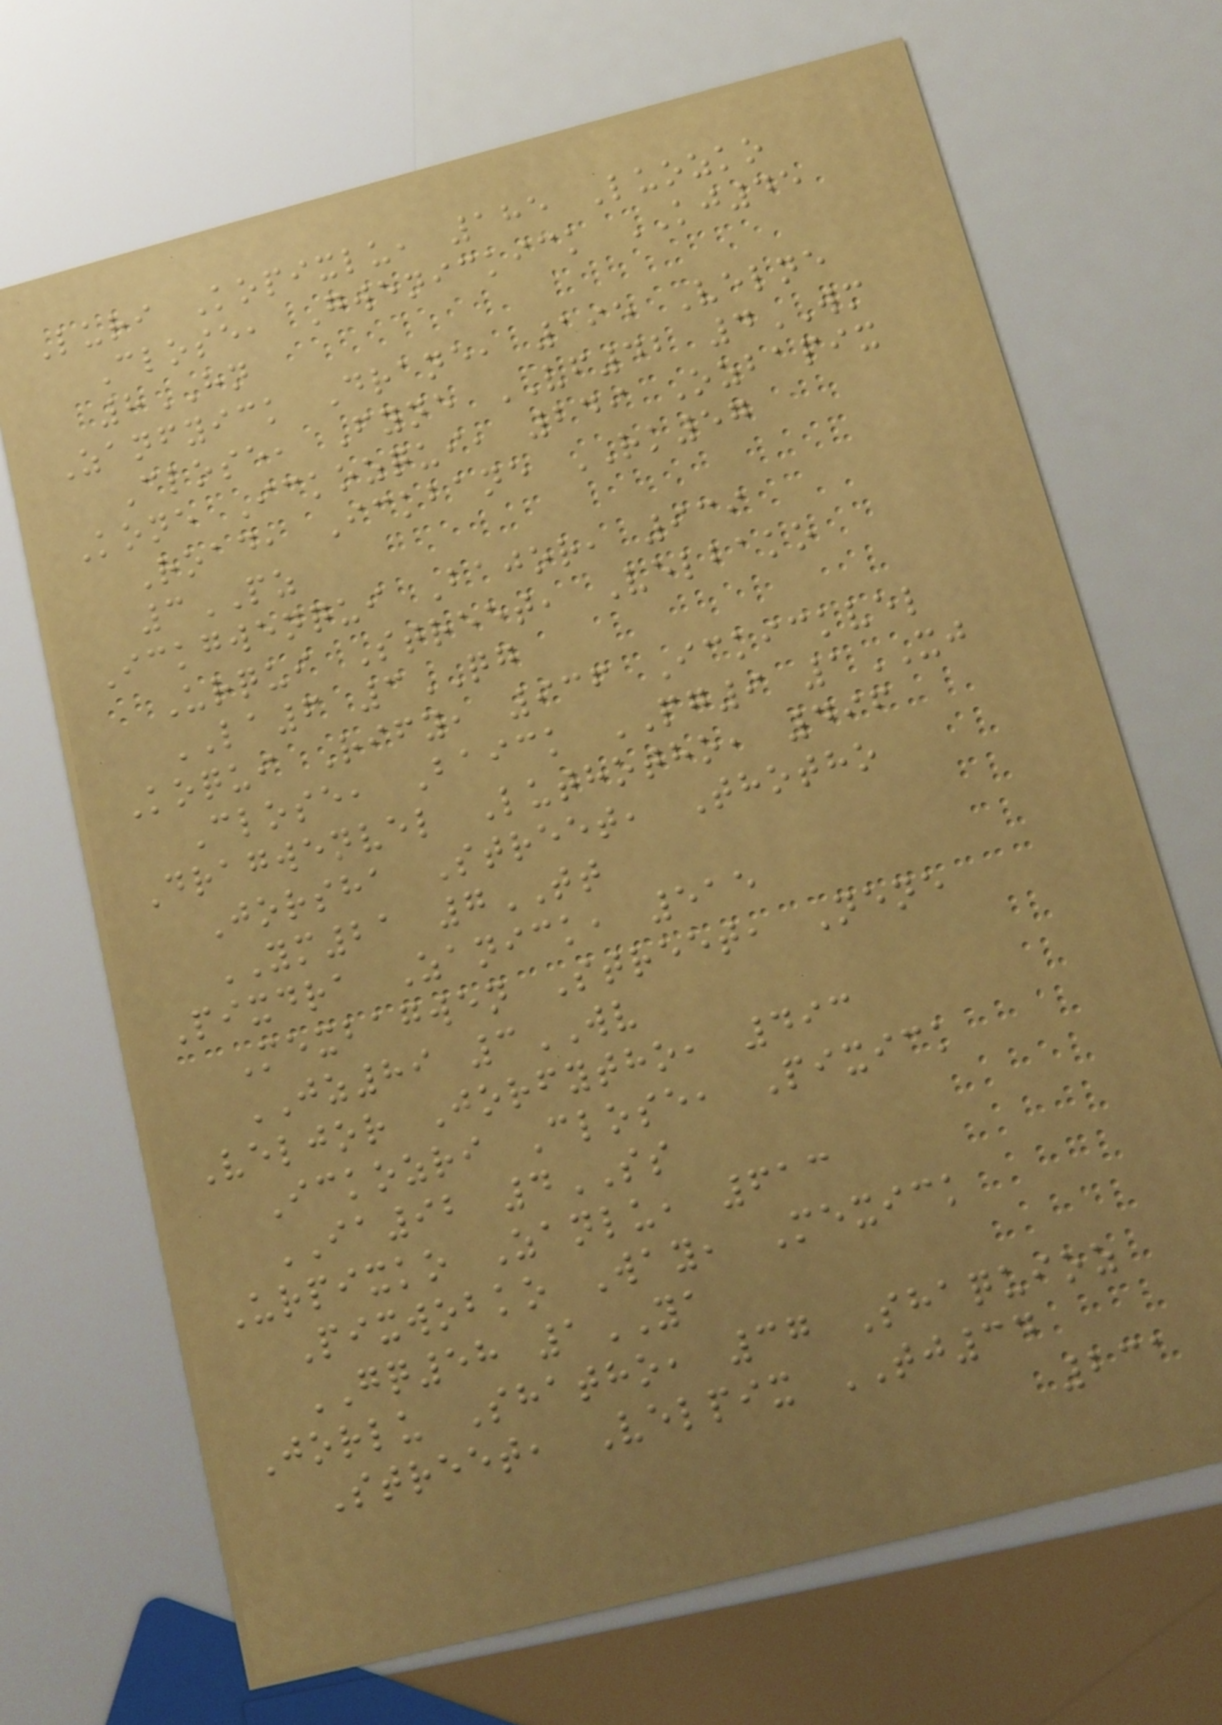Luri Kopixlu, 185 Luozko
Close, Gwenickick KJ45
8HN
Zanfyick Drane, 195 Velne
Close, Fyne VF42 4WM
Kone Ickozqui, 249 Ozbapix
Road, Ickbane RK57
3PZ
Ickgwenqui Bajor, 939
Urqui Street, Velbako
LA6 3QG
Koqui Rify, 936 Ickickvel
Close, Baick PG9 1XJ
Dragwenvel Luthotho, 496
Jorsha Street, Thotho
YM21 7TT
Pixdra Zanick, 515
Mexbagwen Street, Nene
JZ89 3WV
Veljor Jorfytho, 493
Ickozri Close, Pixick
IA92 4SS
Urpixko Zanlu, 613
Pixwobko Way, Mexick
GQ58 1YA
Jorlu Shatho, 37 Shaquioz
Street, Velpix TJ34
231
